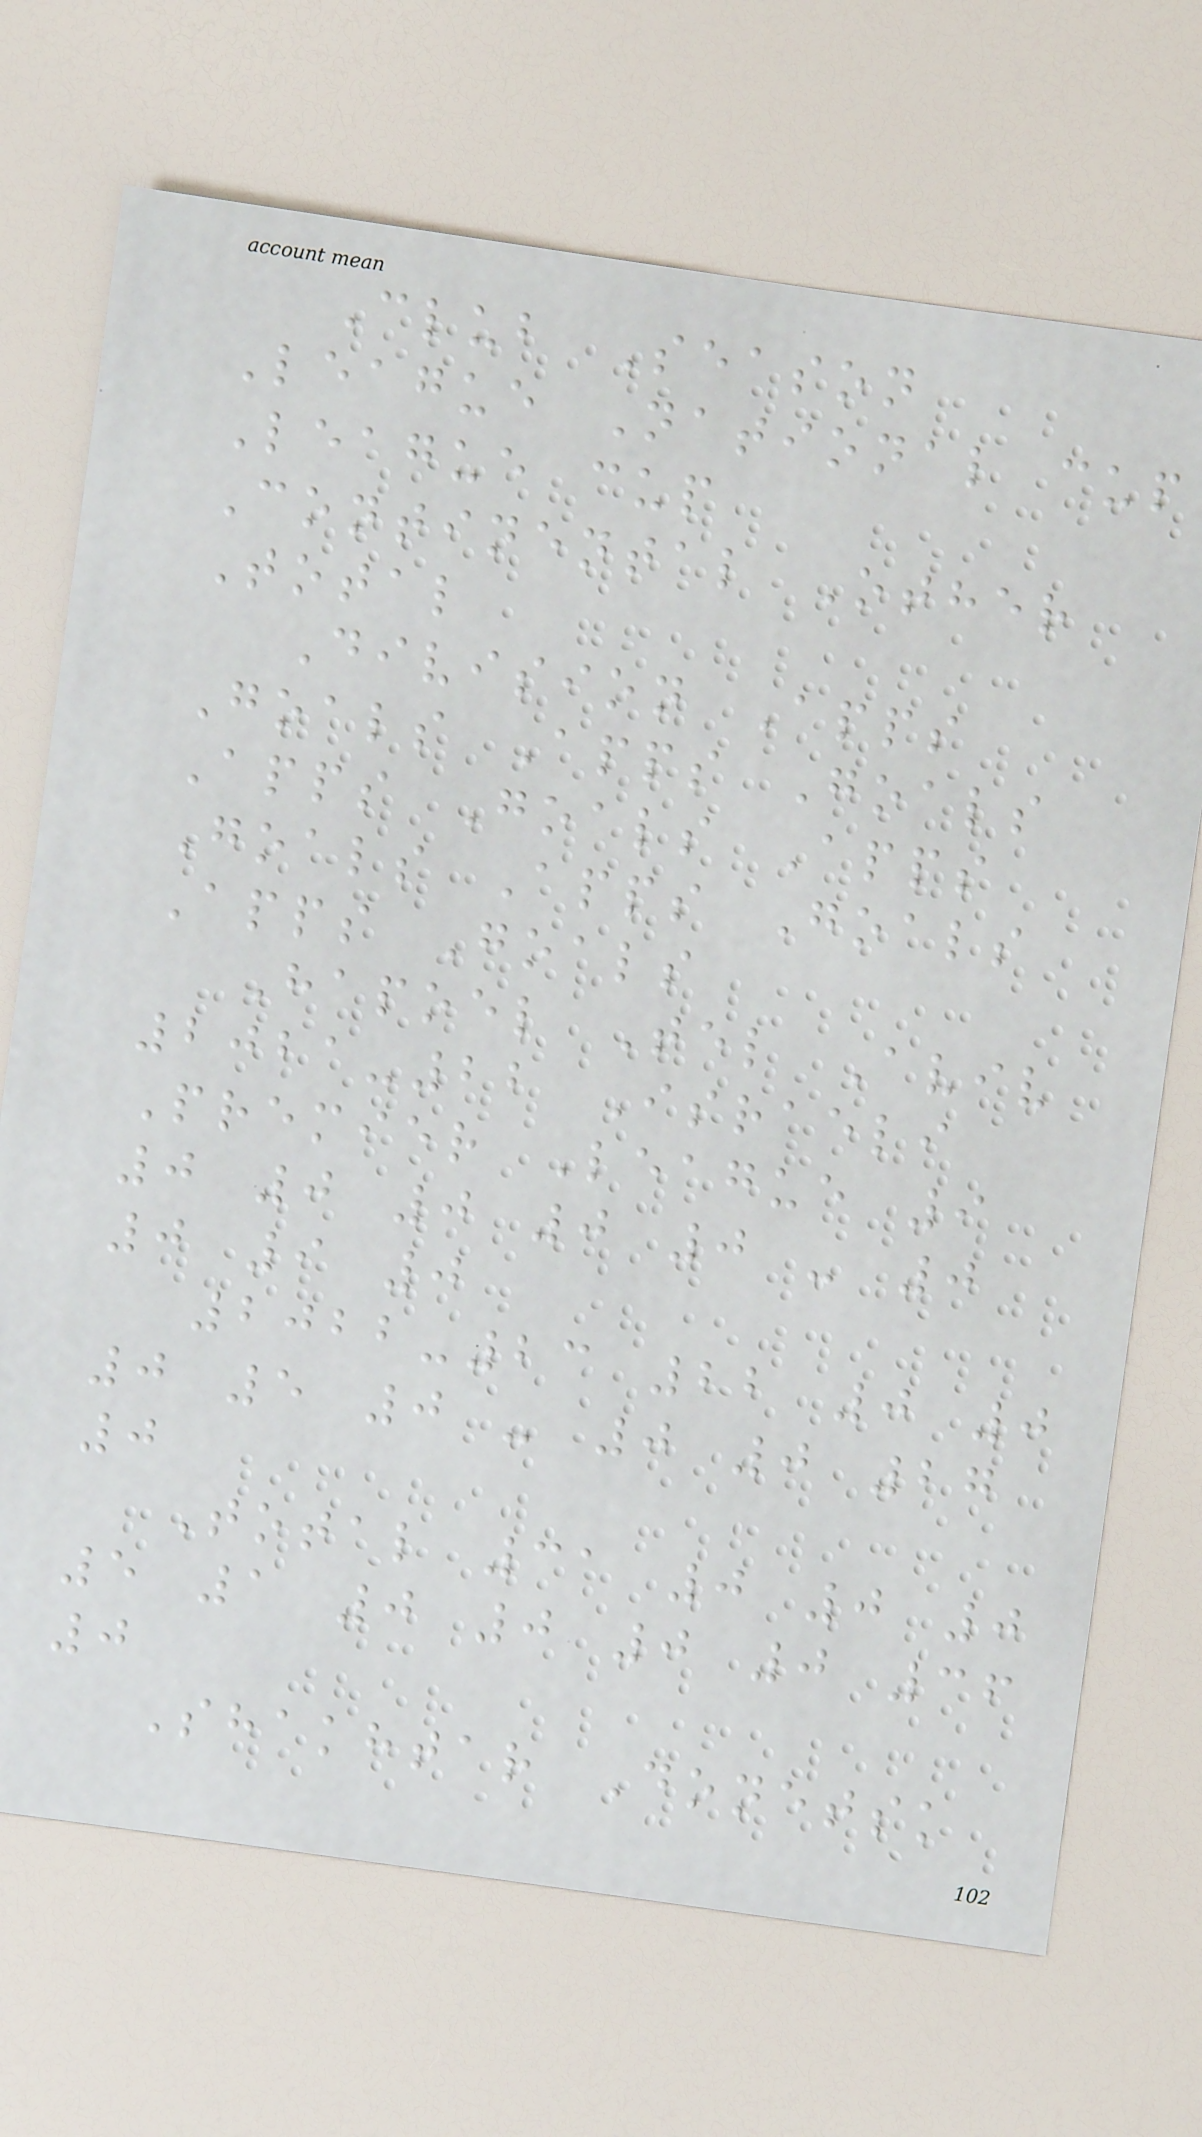Club Season
League National cup
League cup
Continental Other
Total
Division Apps
Goals Apps Goals
Apps Goals Apps
Goals Apps Goals
Apps Goals
Hapoel Tel Aviv
2021-22 Israeli
Premier League 9
0 0 0 0 0 - 0
0 9 0
2022-23 22 0 0
0 5 0 - 0 0 27
0
Total 31 0 0 0
5 1 0 0 0 0 36
0
Shakhtar Donetsk
